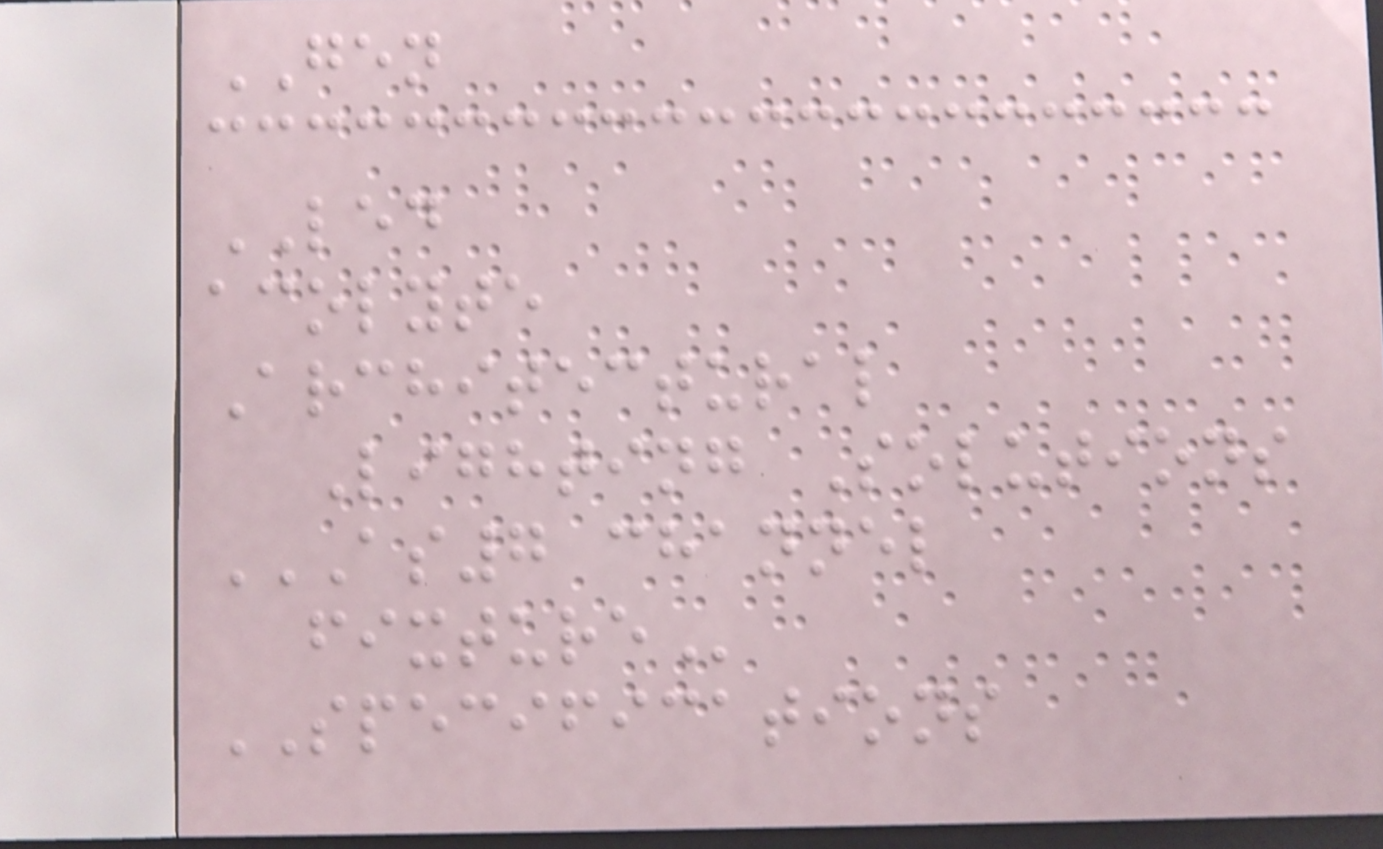GEN
LED
acolyte
Architectural
Lighting Solutions
AS7 CHANNEL
FIXTURE
SPECIFICATIONS
